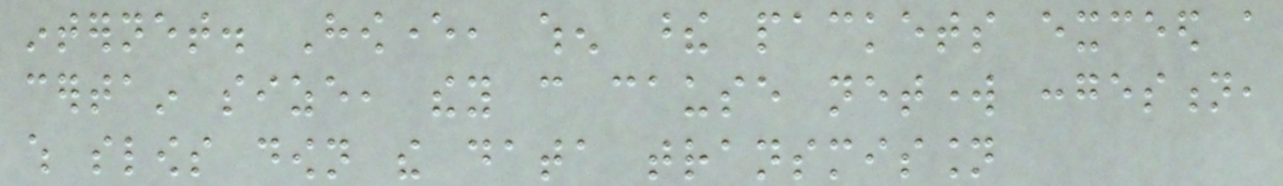internet. However, when these packets exceed a
certain size, they can cause network congestion,
which slows down the data transmission
